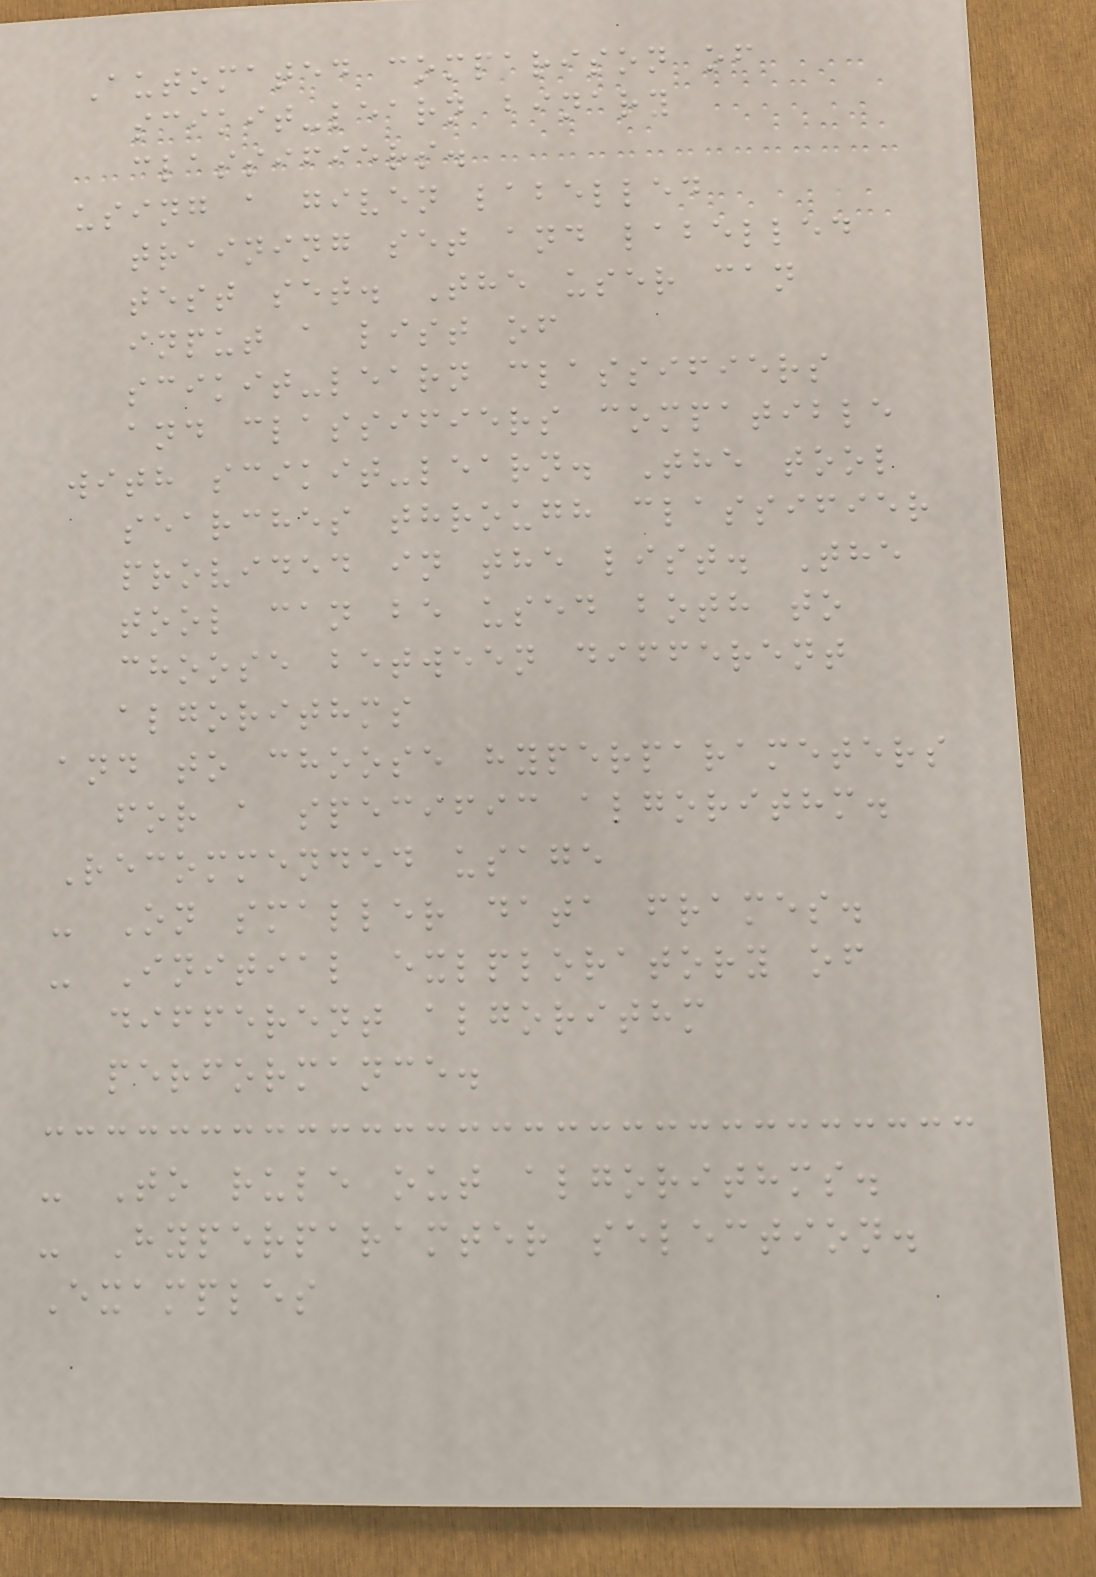Automated comparison of
scikit-learn binary
classifiers.
using a given labelled
training set and labelled
test set. The user can
input a list of
scikit-learn classifiers
and classifiers compatible
with scikit-learn. The tool
searches through classifier
provided in the list. The
tool can be used both to
choose between different
algorithms
and to choose hyperparameters
for a specific algorithm.
Recommended usage
- On smaller data frames.
- Initial exlploratory of
different algorithm
performance.
- To rule out algorithms.
- Hyperparamter selection.
Examples
